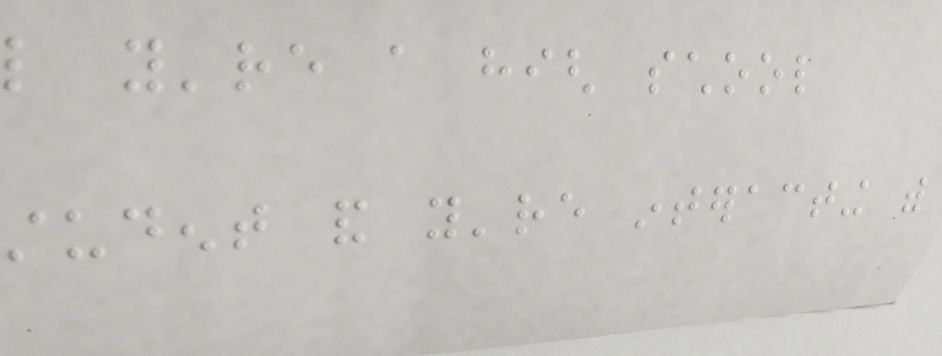like you're a high school
student and you're interacting with
